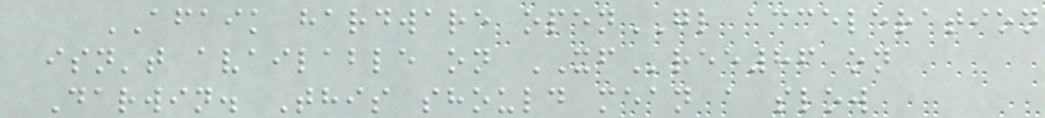AFAIK hardware openGL acceleration
isn't available on XFree86 on
Darwin. This should mean a slow
